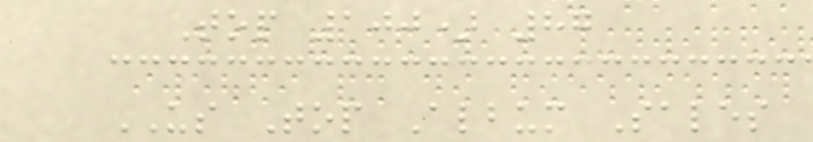Top 100) 87
US Top Album Sales
